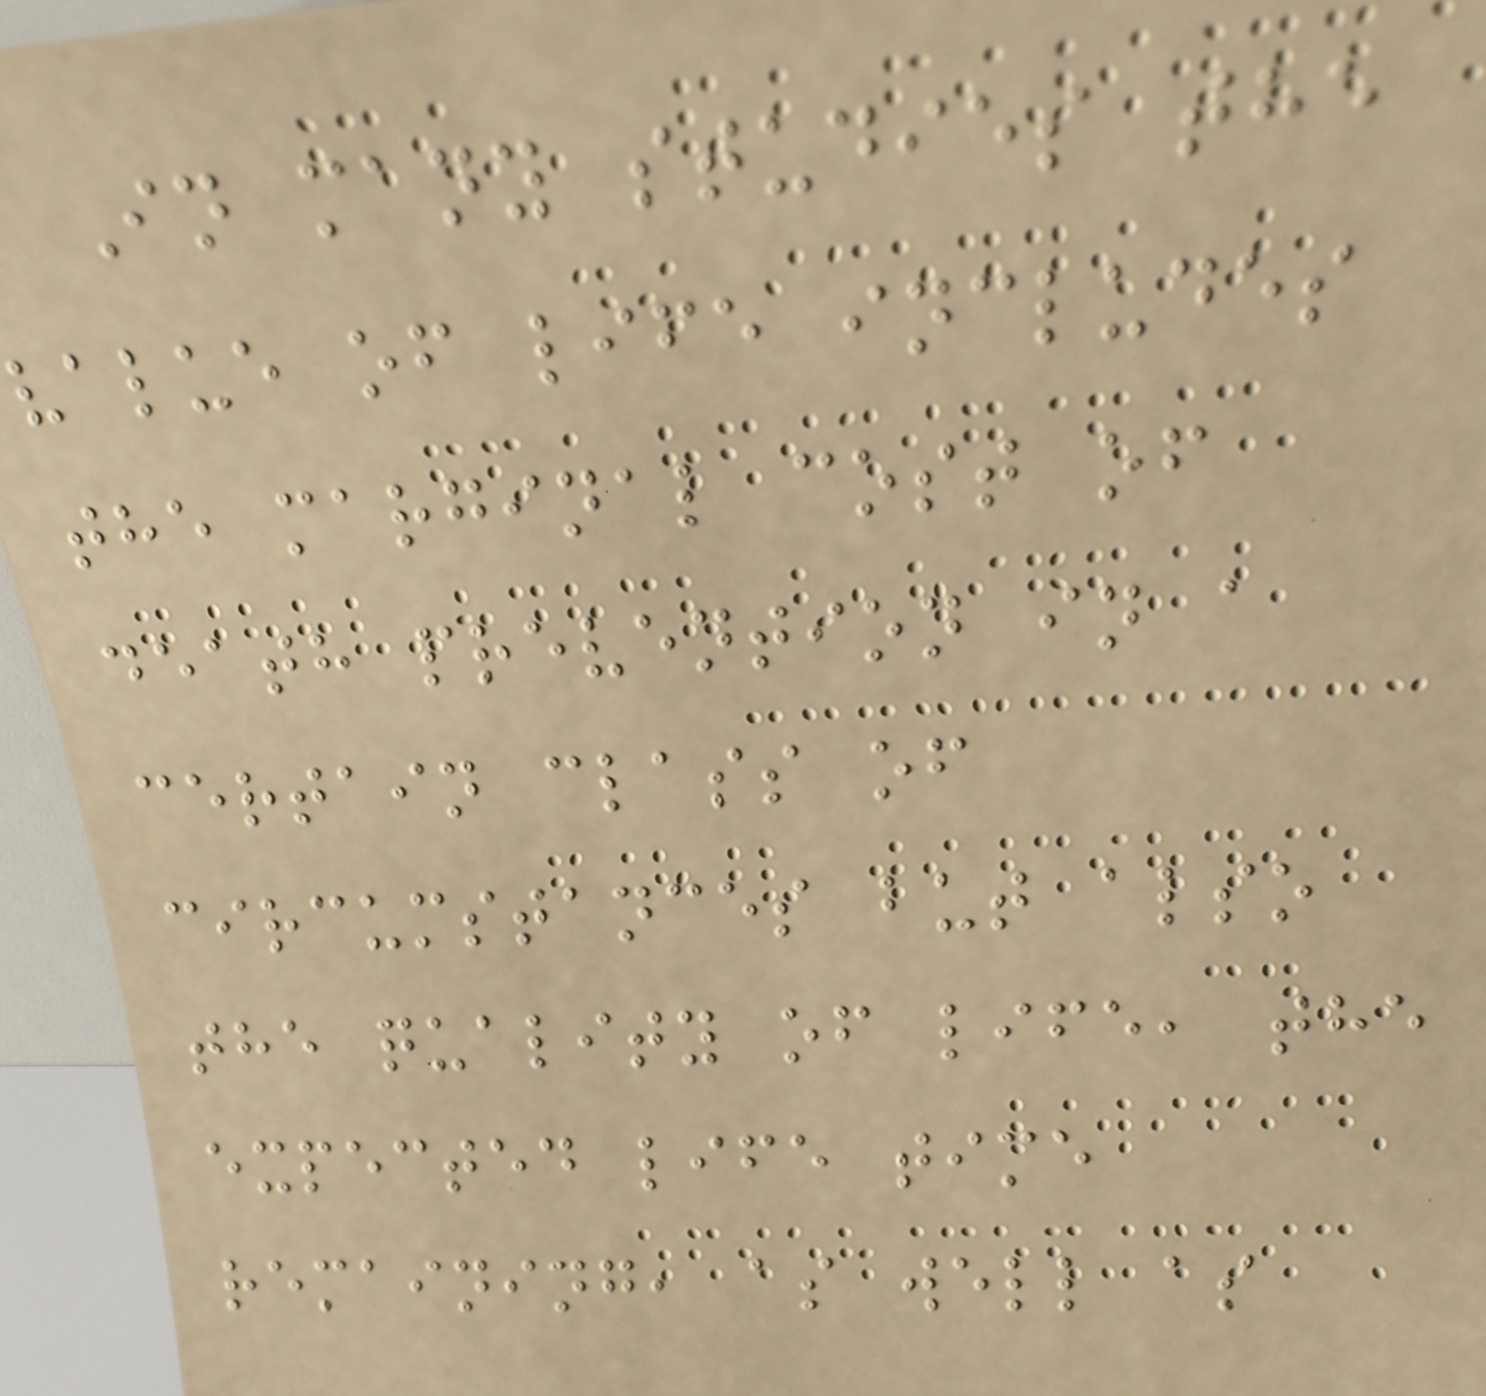In many studies the
value of life includes
the marginal cost of
death prevention in a
certain class of
circumstances but also
the quality of life, the
expected life time
remaining, as well as
